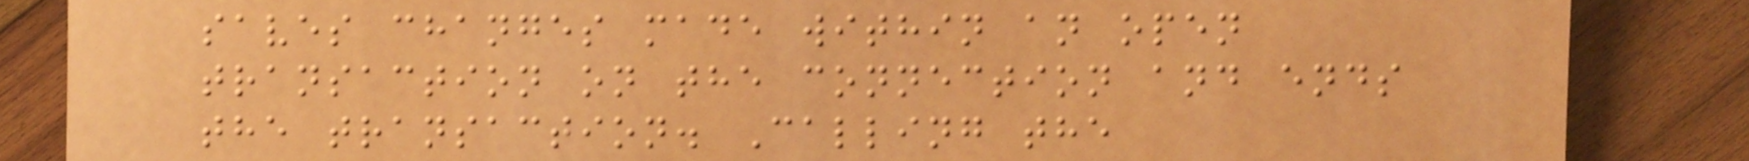saves changes made within an open
transaction on the connection and ends
the transaction. Calling the
